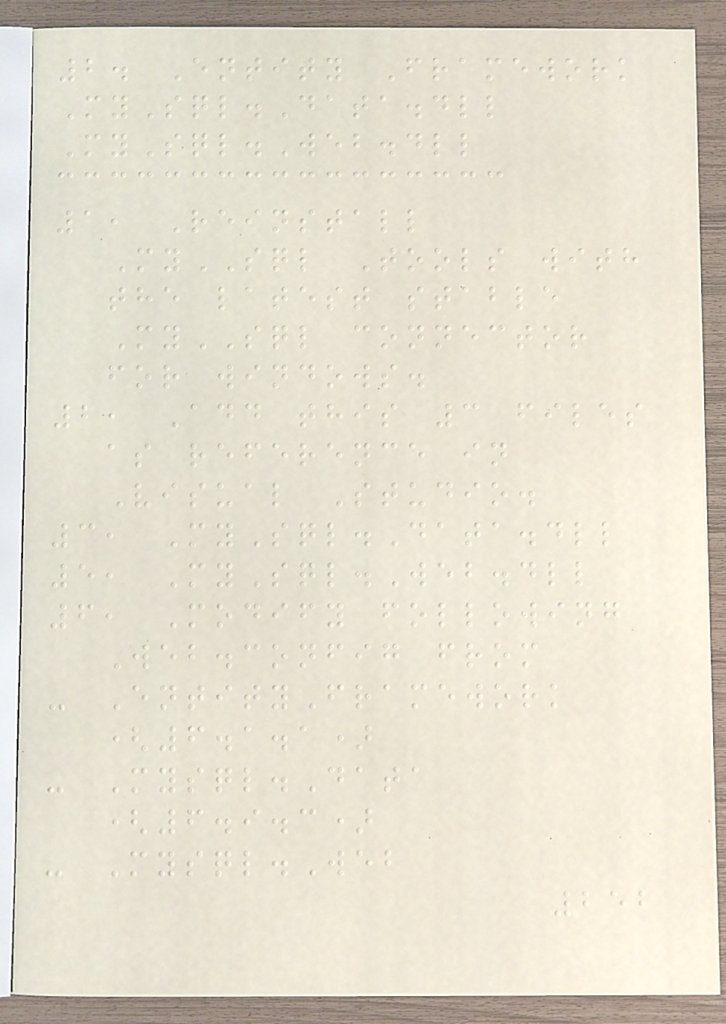2. Entity Framework
MySql.Data.dll
MySql.Web.dll
1, Reinstall
MySQL Tools with
the latest stable
MySQL connector
for windows.
2, Add this 3 files
as reference in
Visual Studio.
3, MySql.Data.dll
5, MySql.Web.dll
6, Modify following
Web.config from
- EntityFramework
(6.1.1)
- Mysql.Data
(6.9.3)
- Mysql.Web
252
